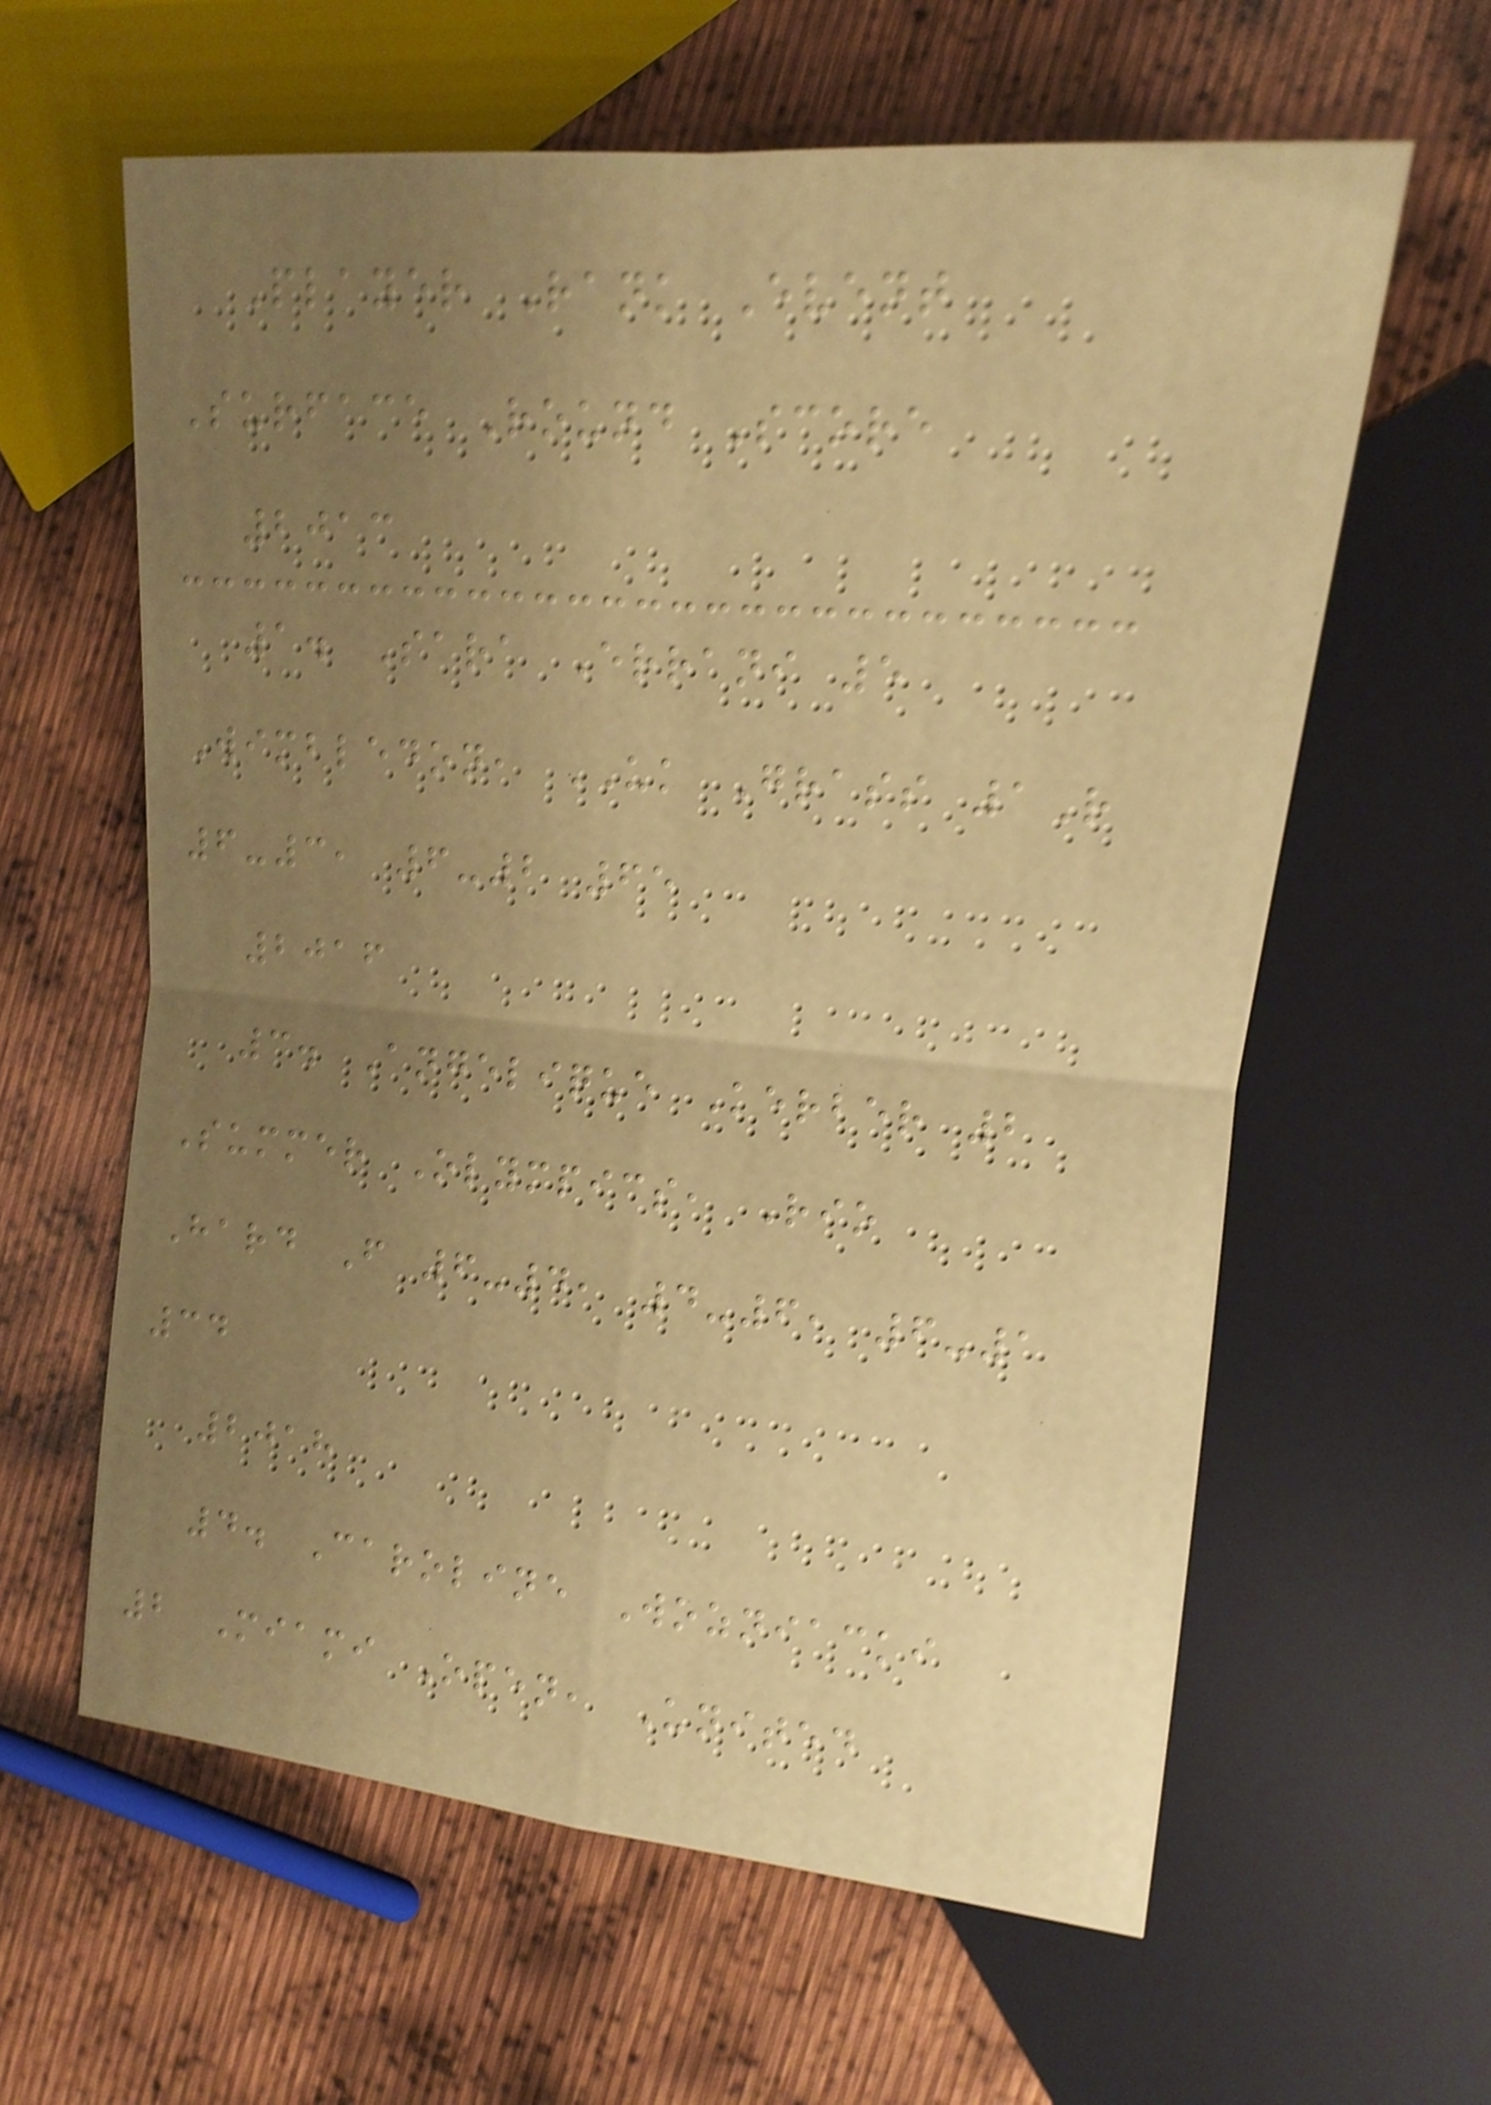Player Rank Event
Surface Round Score
2013
1. Sara Errani 5
Wimbledon, UK Grass 1R
6-3, 6-2 65
2016
3. Angelique Kerber 2
Summer Olympics, Rio
Hard F 6-4, 4-6, 6-1
34
2018
4. Caroline Wozniacki
2 Miami Open, United
